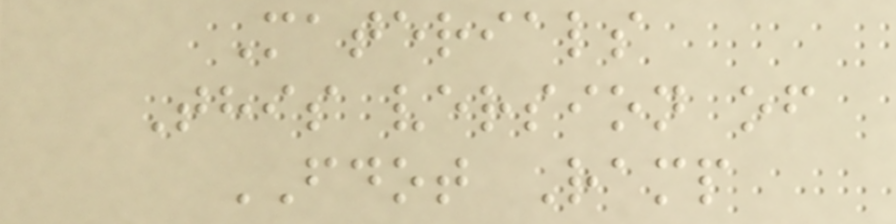Materials
This version of
FDOT Ramp
